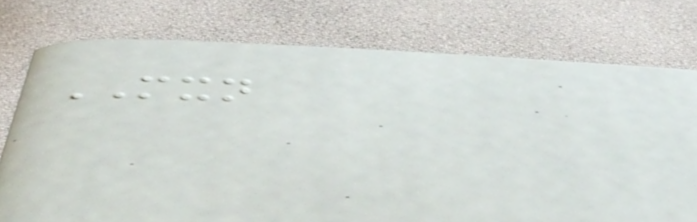MXN
